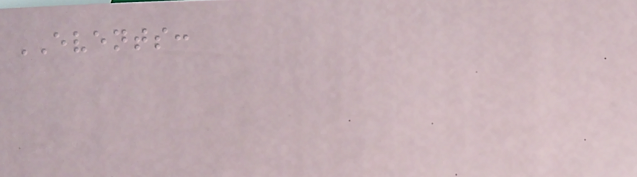EVENTS:
